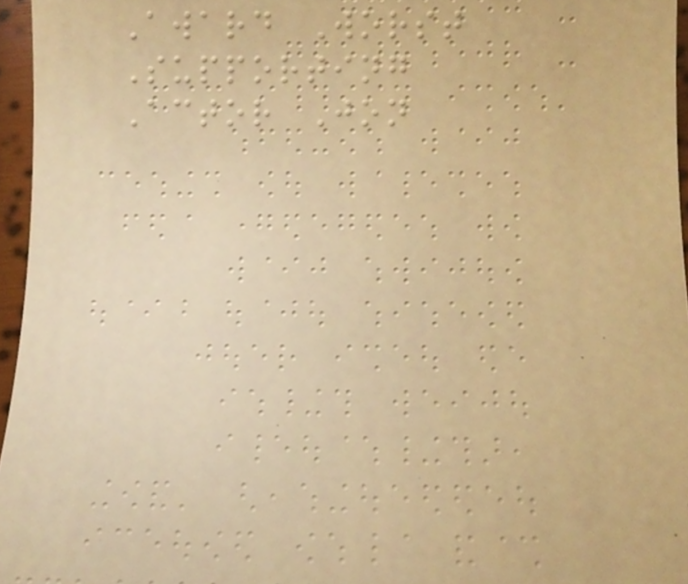Award Worst
Supporting
Actor Jon
